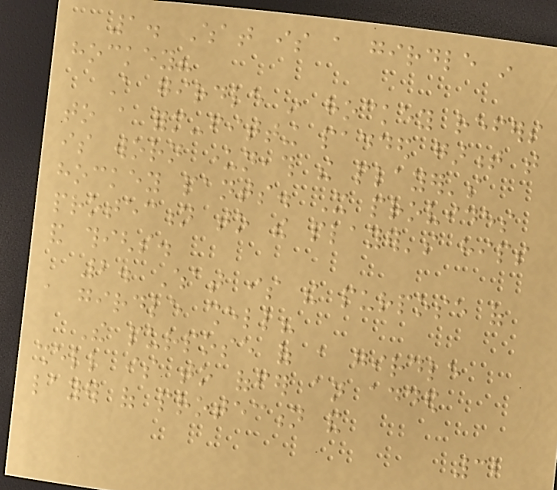1. What is a girdle in
hockey?
A girdle in hockey refers
to a form-fitting padded garment that
is worn underneath the player's
hockey pants. It provides
protection to the player's hips
and thighs.
2. What is the purpose of
a girdle shell?
The purpose of a girdle
shell is to offer an added
layer of protection and
32
